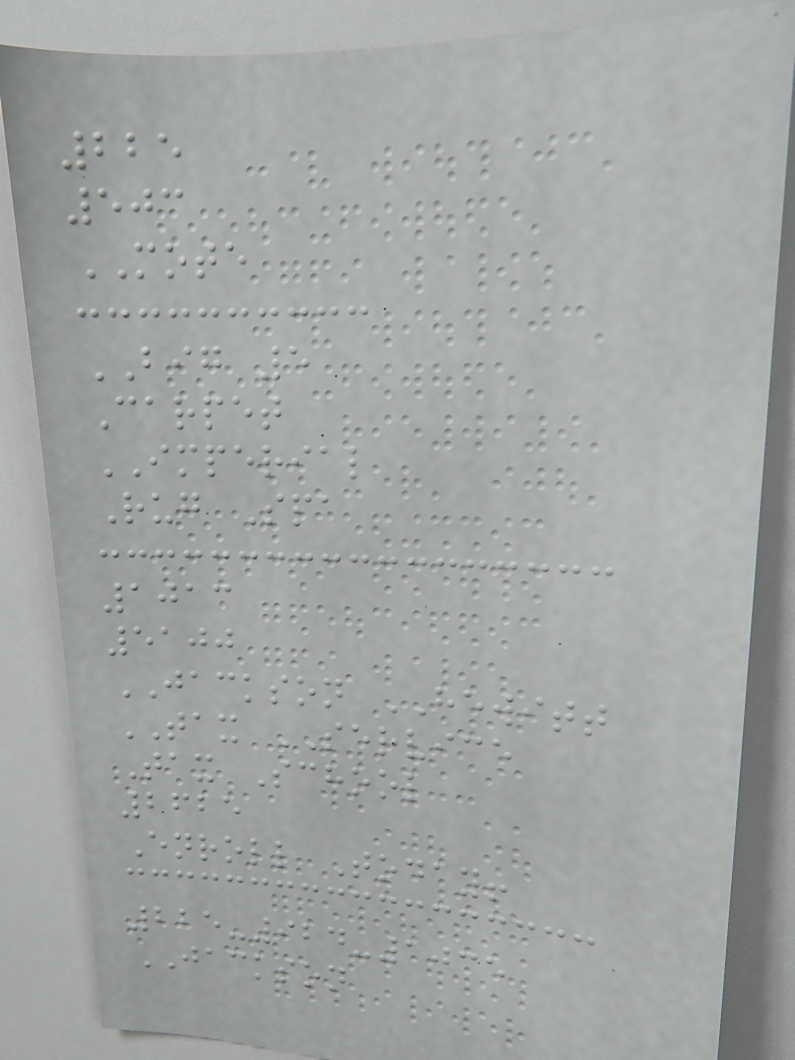225
503
MOTE
BIG 5
Carpet
IMPERIAL
Rug Spa
1013
5100
JACKSON HEWITT
TAX SERVICE
Tax School
2625
Enroll Today!
225-924-1035
JACKSON
